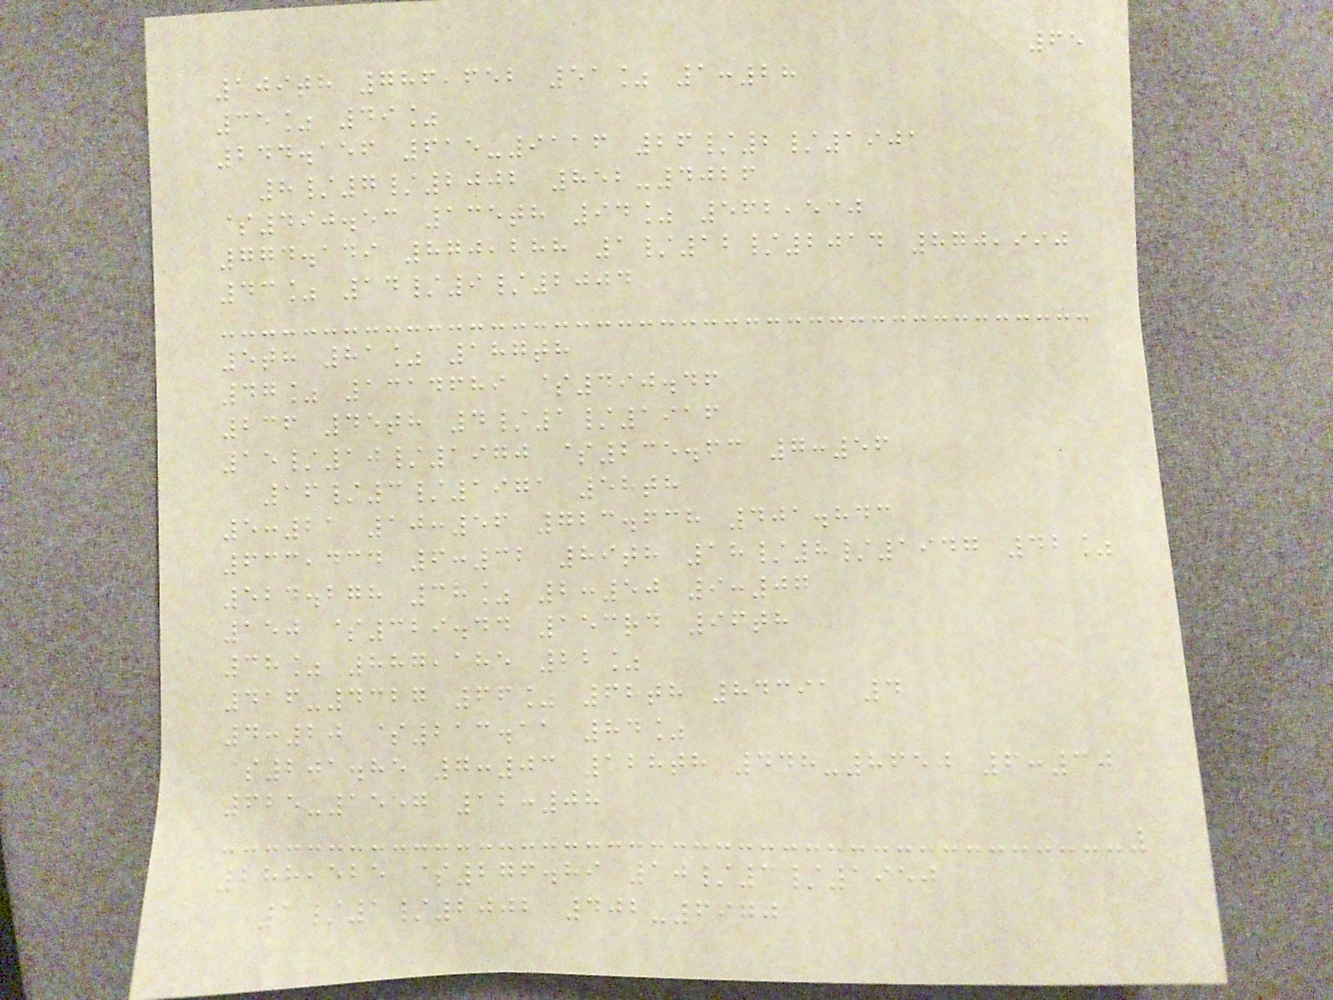65
109th 786,652 51% 1:28
35% 49%
244.156 615-9116 26/2/1901
8/7/2002 852-4026
$490.53 135th 94% 562,530
774.149 870,288 1/12/2014 870,990
43% 14/9/2004
5th 81% 187th
47% 1314689 $490.46
236 45th 4/1/1916
15/10/1970 $235.63 7:56
16/3/1971 58th
5:21 10:56 723.638 401.843
633,434 6:32 89th 18/8/1947 42%
524.278 38% 2:50 9:07
150 $329.44 153rd 96th
38% 887,185 22%
416-4327 66% 68th 84391 4
4:20 $213.11 84%
$201.85 7:03 128th 448-8650 6:30
625-1557 12:08
288,525 $276.89 10/3/1950
1/1/2002 402-6970
